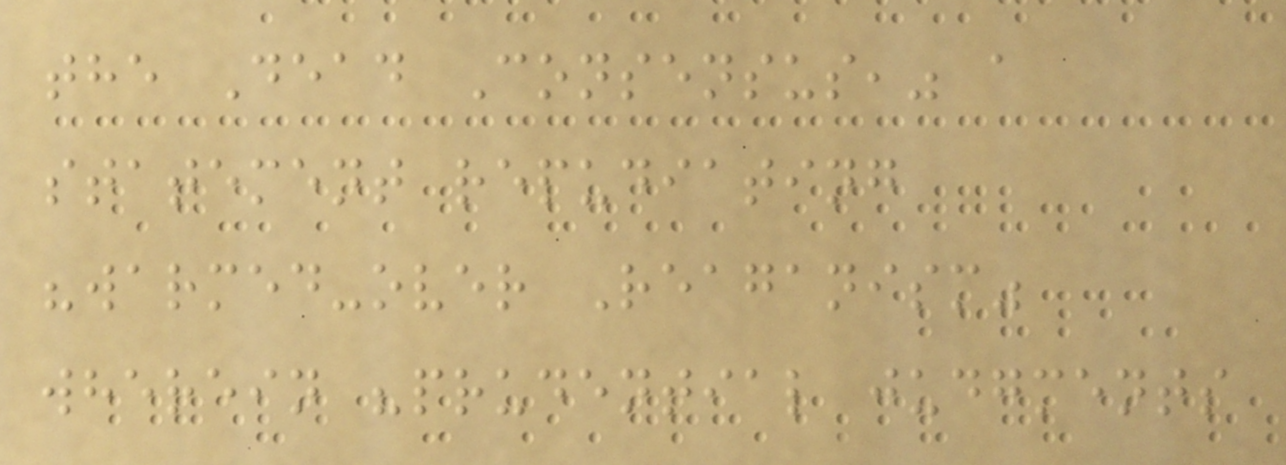the Dead Consensus," a
statement repudiating
"warmed-over Reaganism"
wherein "prudential judgments
